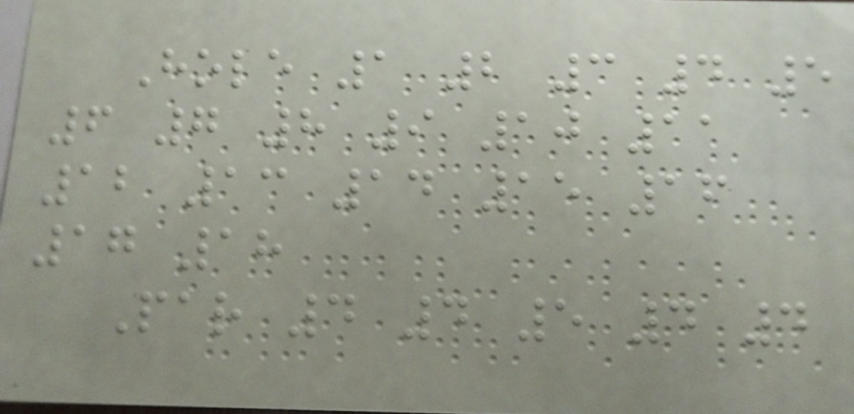Hole 1 2 3 4 5
6 7 8 9 10 11
12 13 14 15 16
17 18
Par 4 4 5 4 4
